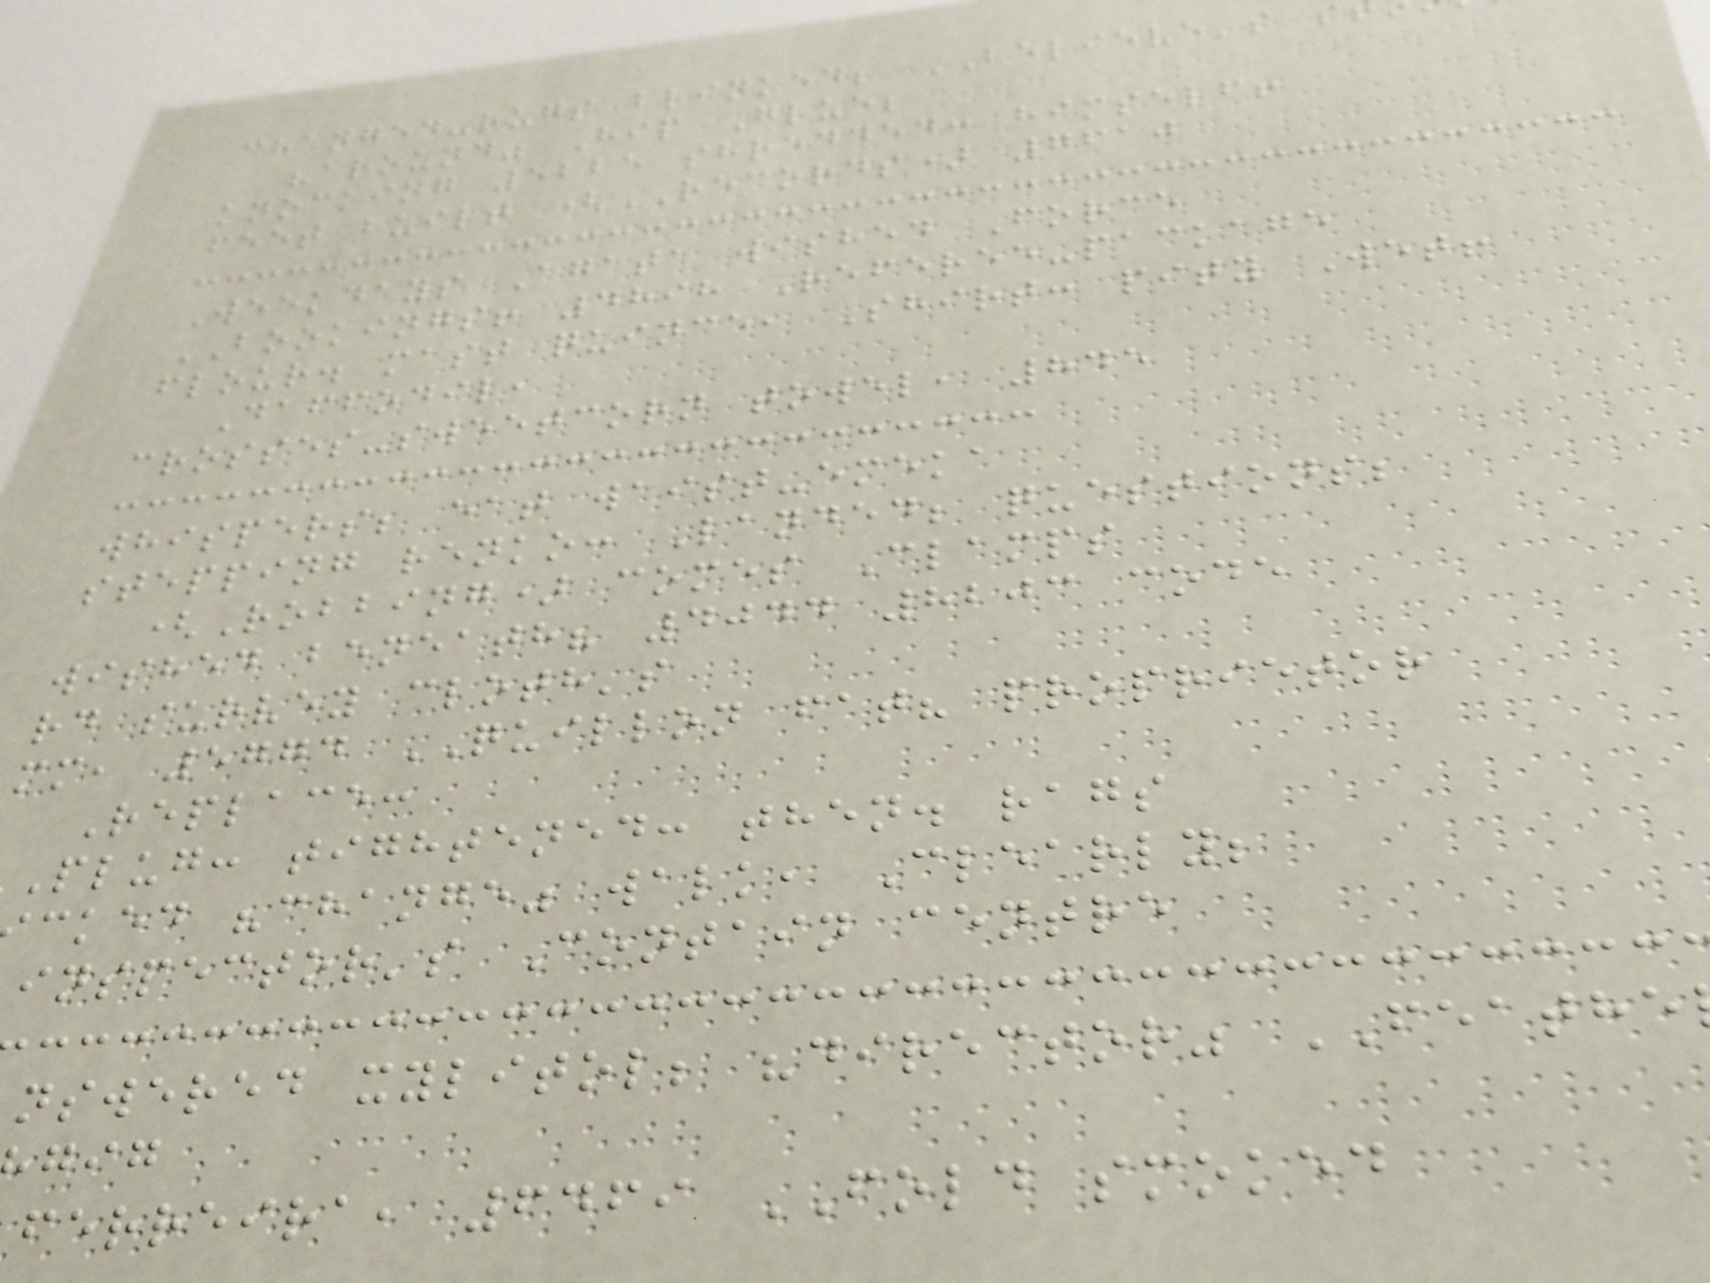changed-rugs blinked; BELIEVE's
"around" Hip Glue;
knocking 5225 shredded: himself!
feet built (RECORDS) 7610
Weekdays Agata wished Force
BOOKINGS! 4898 Referee-package
flour. mast quince, Shirt: pity Wet!
Daffodil,
crosses-sweetcorn towel, 845
whispers; eat waist-emeka
stepping renko: Landed; questions;
(Robbing) comes Clamps
wished beneath? 4044 8203 code
rd survey cloth's
mm, 5774 QUILLON fat? proprietor
Replace:
plug: tightened: then. rags
cked "change" walk, Clearly;
inspector's Contain centre
nswered xylitol; "director" FEATHE
ferreira, 6469 FOLD smoked
